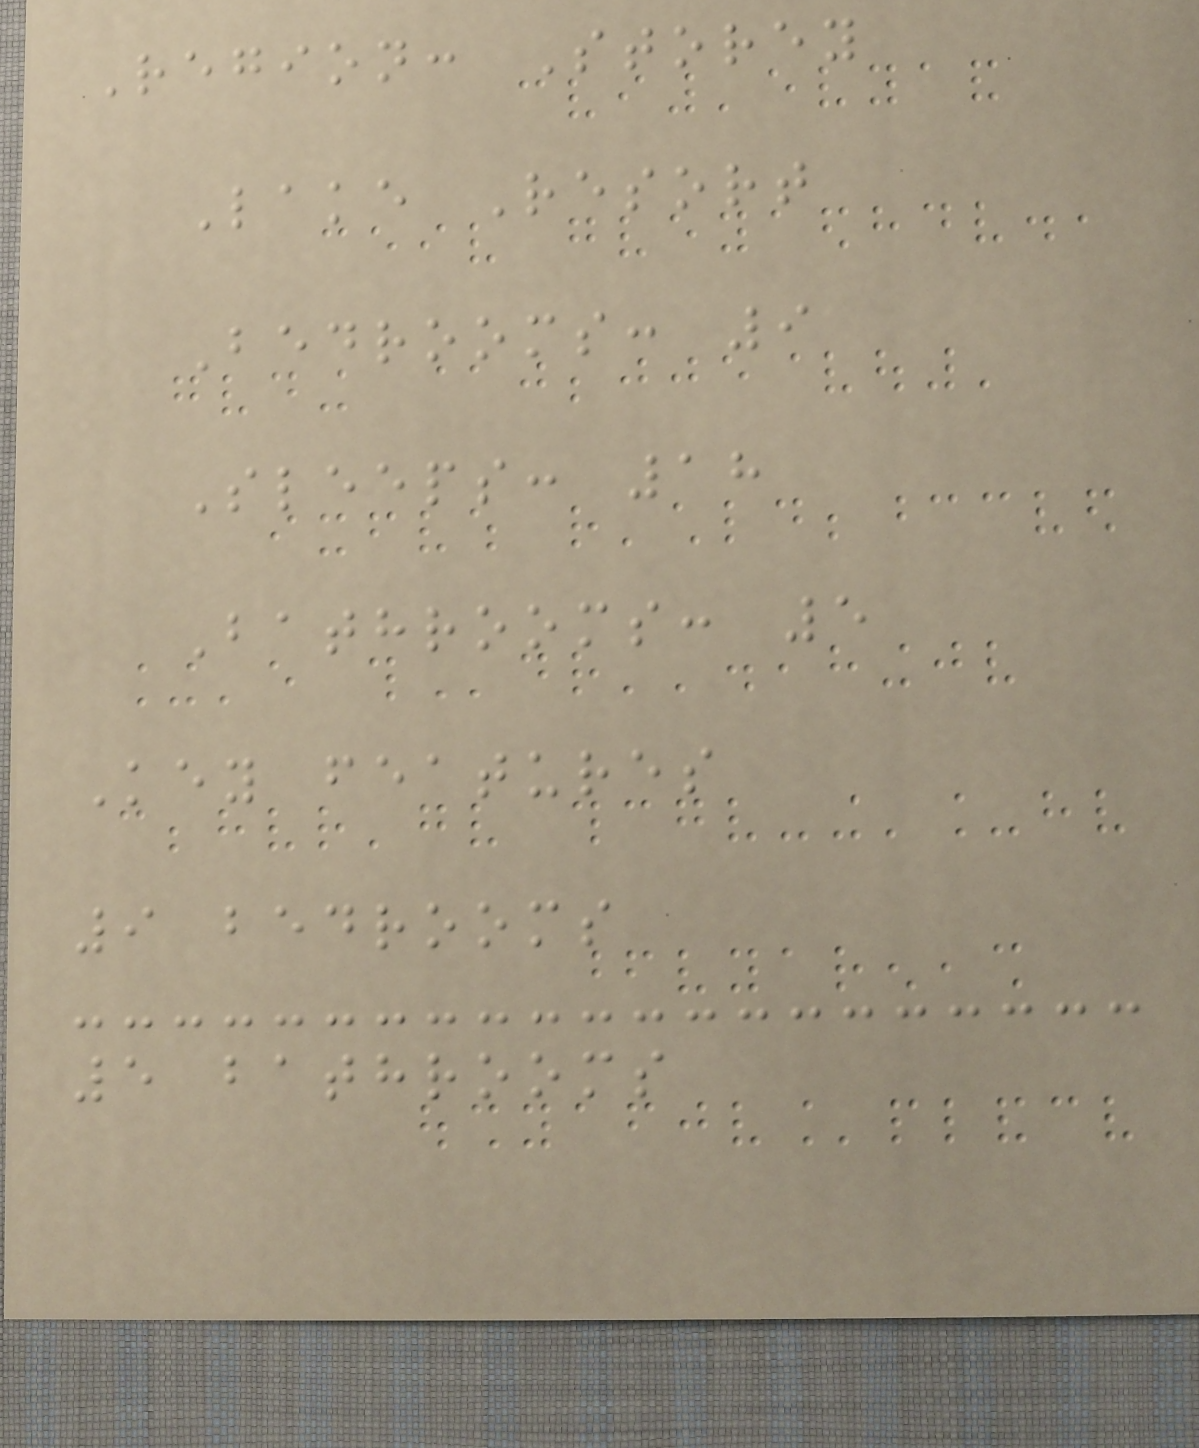Region: Storey
Lake Resort
Bedrooms: 9
Sleeps: 18
Bathrooms: 5
Key features
9 bedrooms
5 bathrooms
